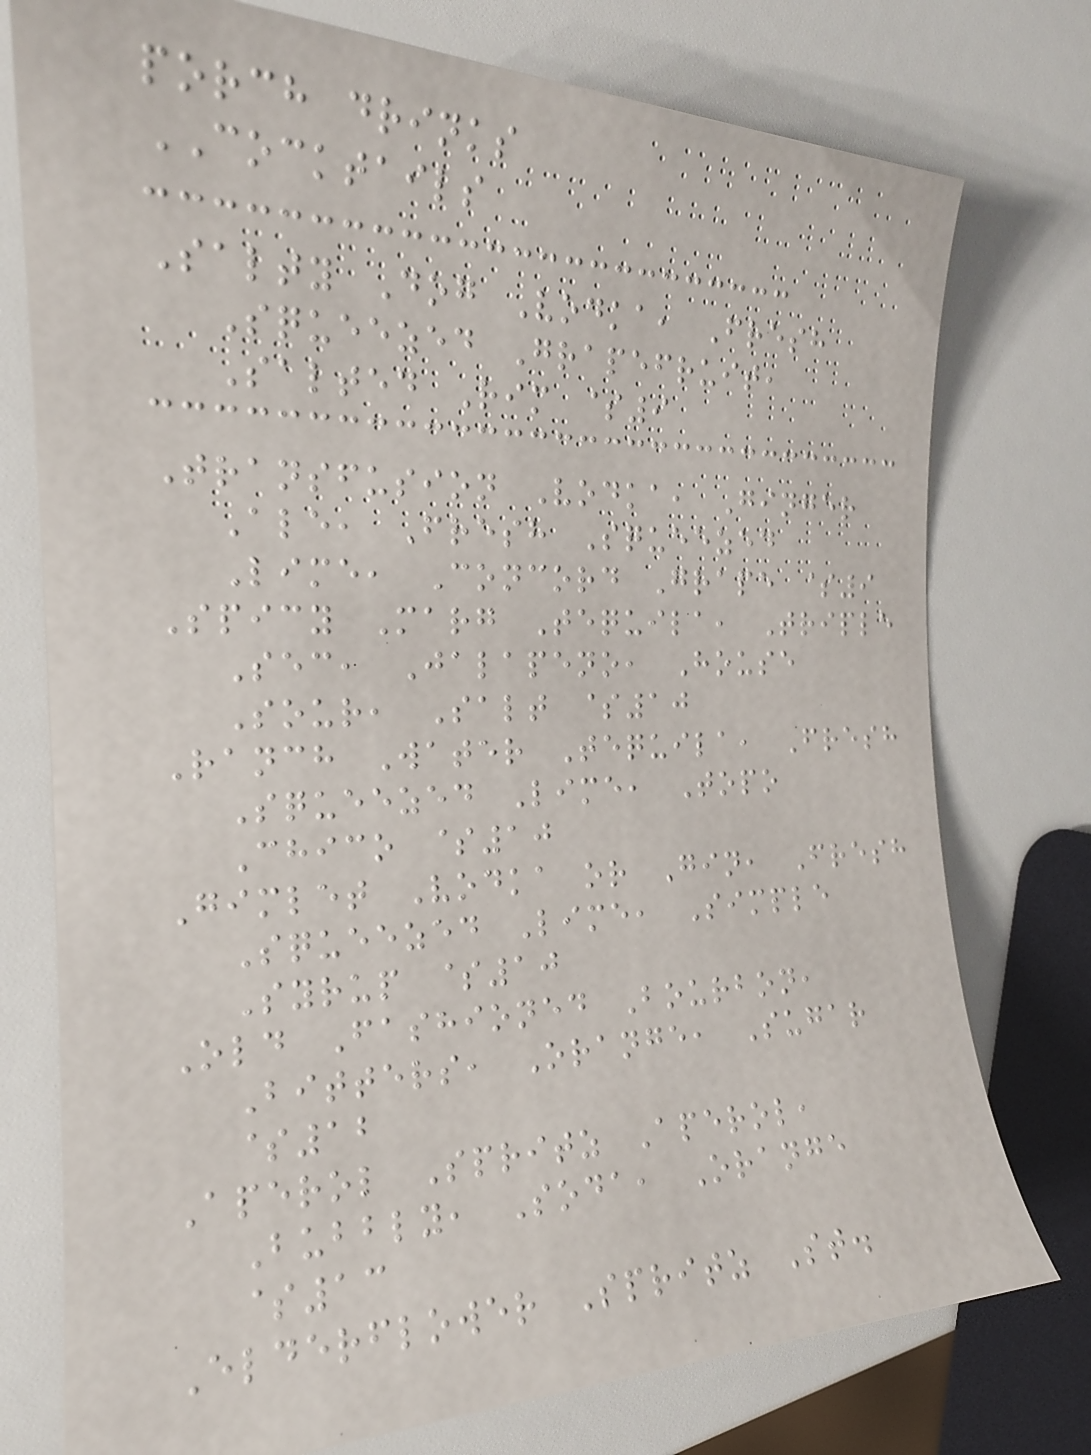porch drinks
COCKTAILS
Salty Dog Vodka, Fresh
Squeezed Grapefruit,
Salted Rim $9
Transfusion Vodka, Ginger
Ale, Fresh Squeezed
Lime, Concord Grape $9
Spicy Marg Tequila, Triple
Sec, Jalapeno, House
Sour, Salt $10
Ranch Water Tequila, Fresh
Squeezed Lime, Topo
Chico $10
Gimlet Vodka or Gin, Fresh
Squeezed Lime, Simple
Syrup $10
Old Fashioned Bourbon,
Bitters, Orange, Sugar
$12
Aperol Spritz Aperol,
Bubbly, Soda, Orange
$13
Elderflower Spritz St.
